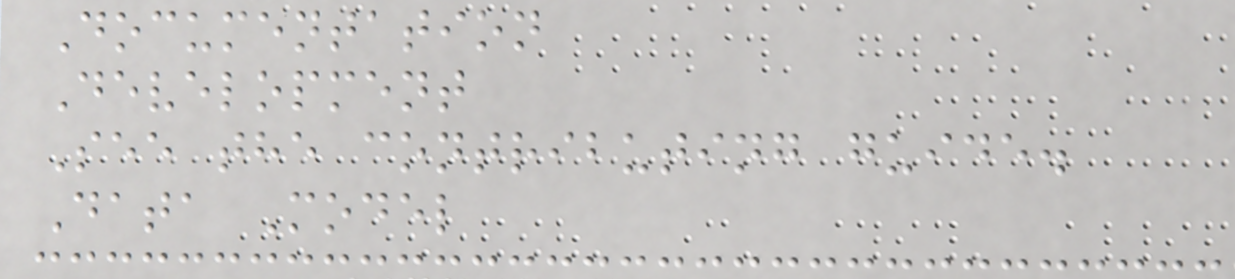Documentation
Development
See the contributing guide.
Data Model
